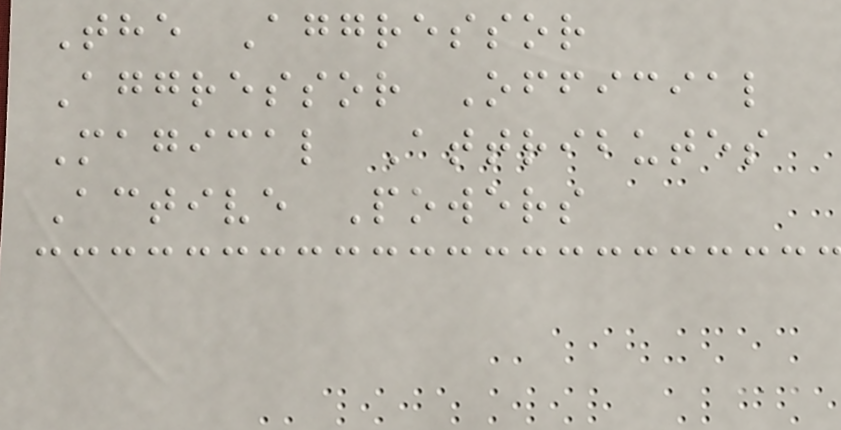The Aggressor
Aggressor Official
Magical Attributes
Active Powers
